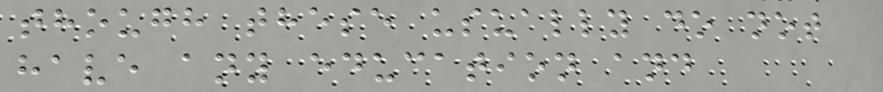though these usually do not
have any education and
